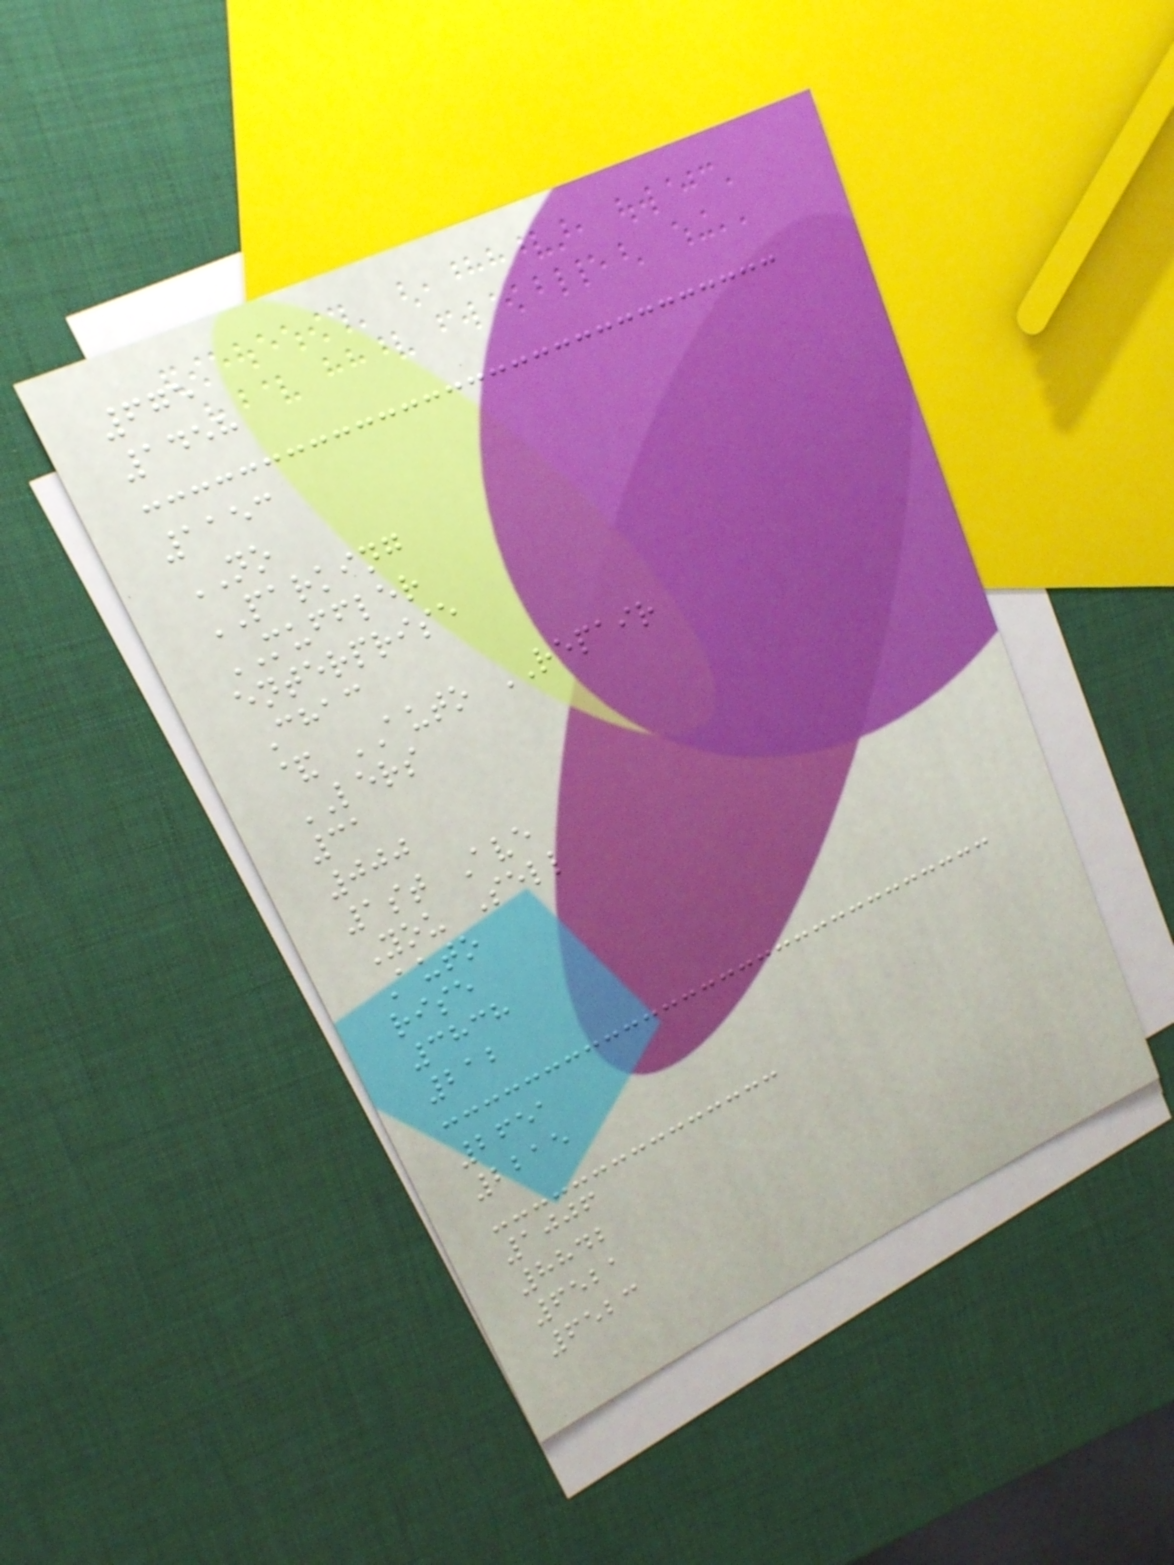675
1458
1153
NO
PARKING
MUFFLER
enterprise
Chac
& AUTO REPAIR
LERS
31
000
1st Ave
You Sell
Auto
rise
3838
212
2651
2215
1006
8842
6521
6523
